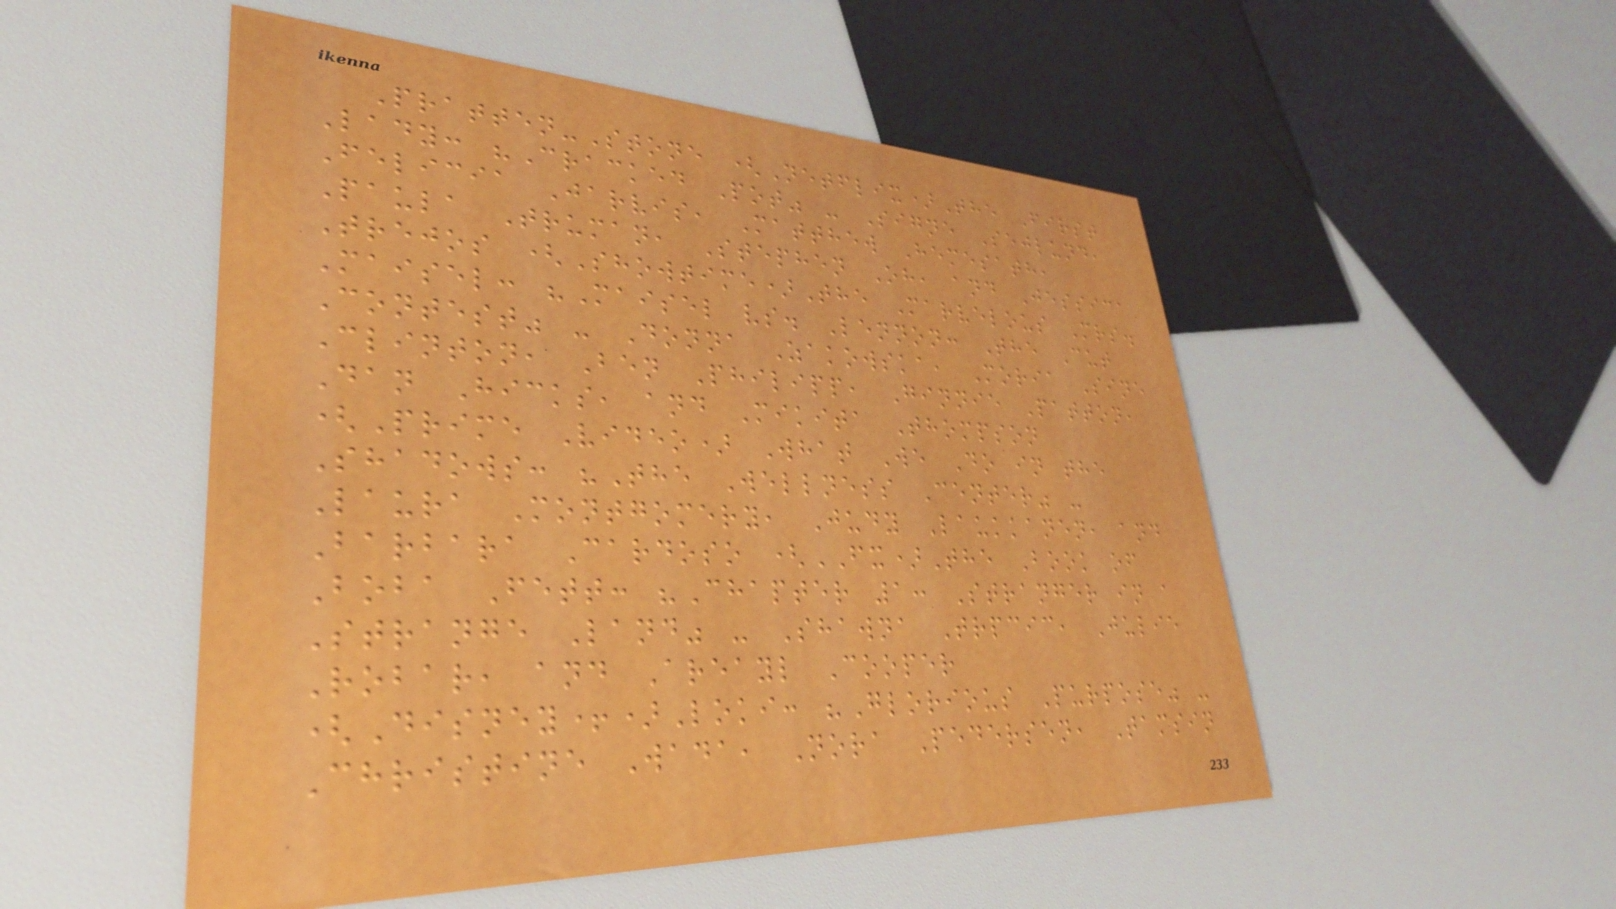Pratten-Stone (Netflix)The First
Lady: "Cracked Pot" - Signe Sejlund,
Felicia Jarvis, Matthew Hemesath,
Paula Truman, Stephen Oh, and Jessica
Trejos (Showtime)The Marvelous Mrs.
Maisel: "Maisel vs. Lennon: The Cut
Contest" - Donna Zakowska, Moria Sine
Clinton, Ben Philipp, Ginnie Patton,
Dan Hicks, and Mikita Thompson
(Prime Video) What We Do in the
Shadows: "The Wellness Center" -
Laura Montgomery, Judy Laukkanen, and
Barbara Cardoso (FX)The Book of
Boba Fett: "Chapter 1: Stranger in a
Strange Land" - Shawna Trpcic, Julie
Robar, and Areayl Cooper
(Disney+)Loki: "Glorious Purpose" -
Christine Wada, Nora Pedersen, Tamsin
